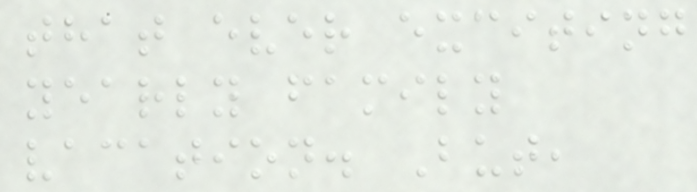that ever exciting
yearly family
vacation. But,
